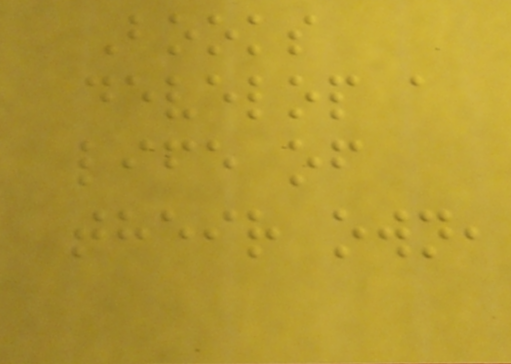Books
develop a
life of
their own,
